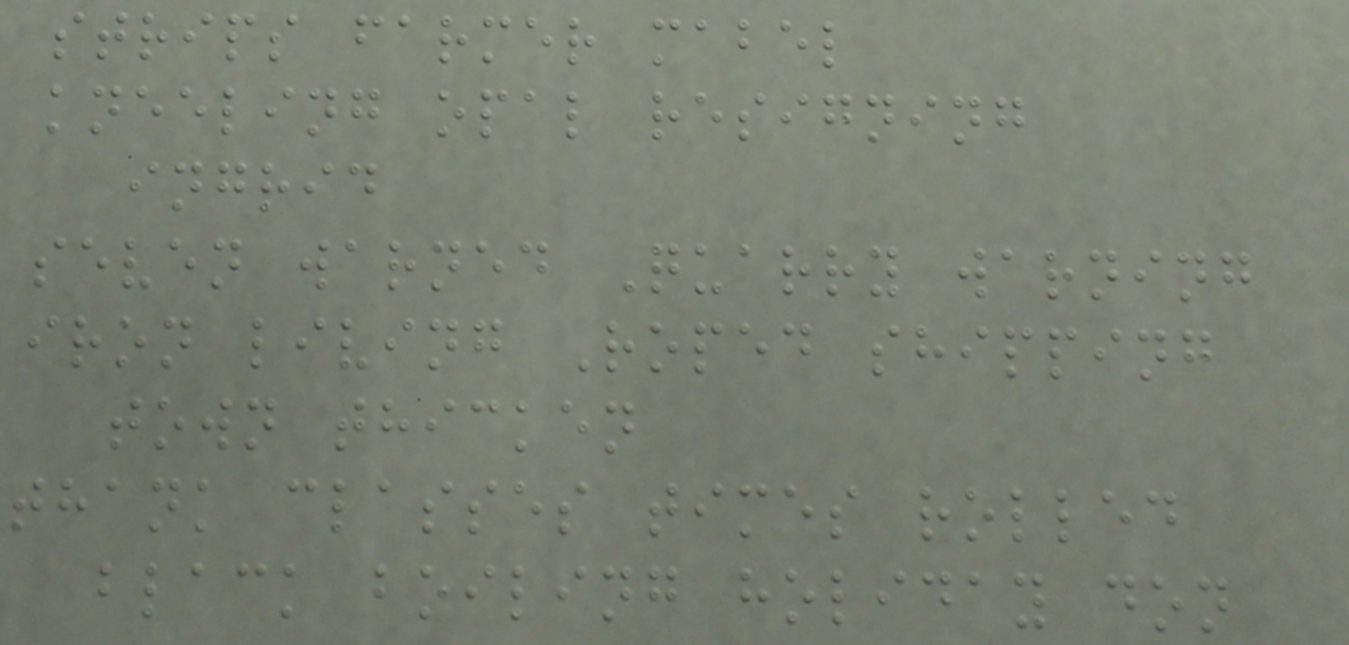strips farmer mabel
kneeling opal resigning
ingrid
seven warned Quarry warning
iron living Roped shipping
town thicken
thank classes times rolled
black boiling holiday don
